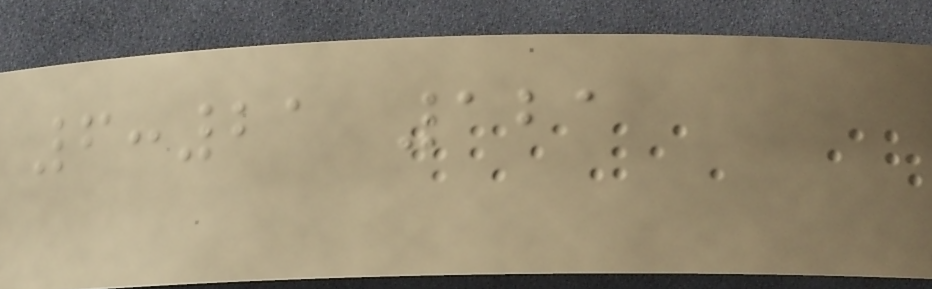6:21 121
